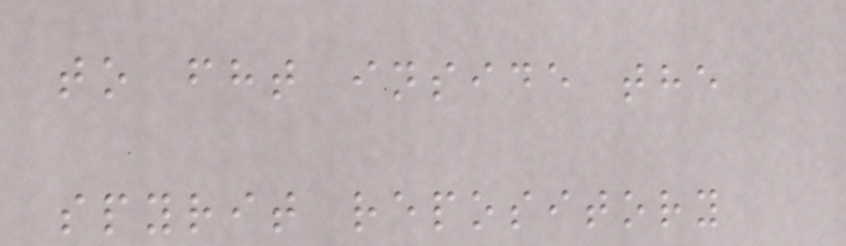to fht inside the
spyrit repository
